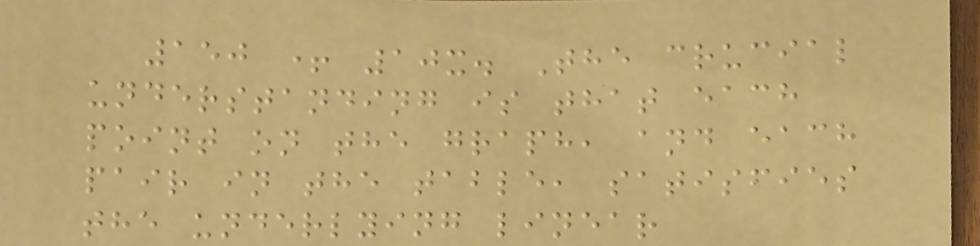150 + 10x. The crucial
understanding is that each
point on the graph, and each
pair in the table, satisfies
the underlying linear
